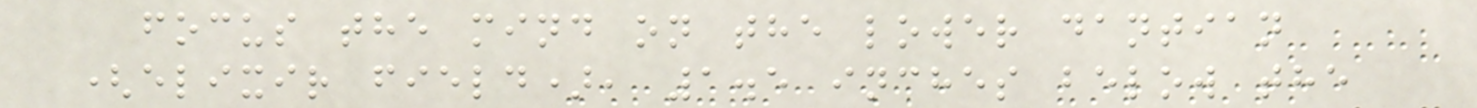focus the mind on the lower dantian
(elixir field), 1.5 inches below the
